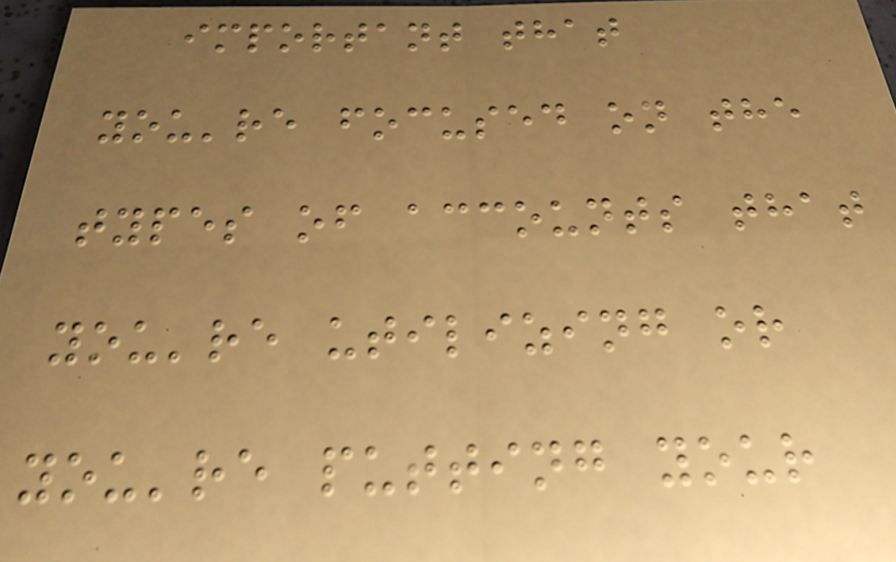important that
you're focused on the
types of accounts that
you're utilizing or
you're putting your
